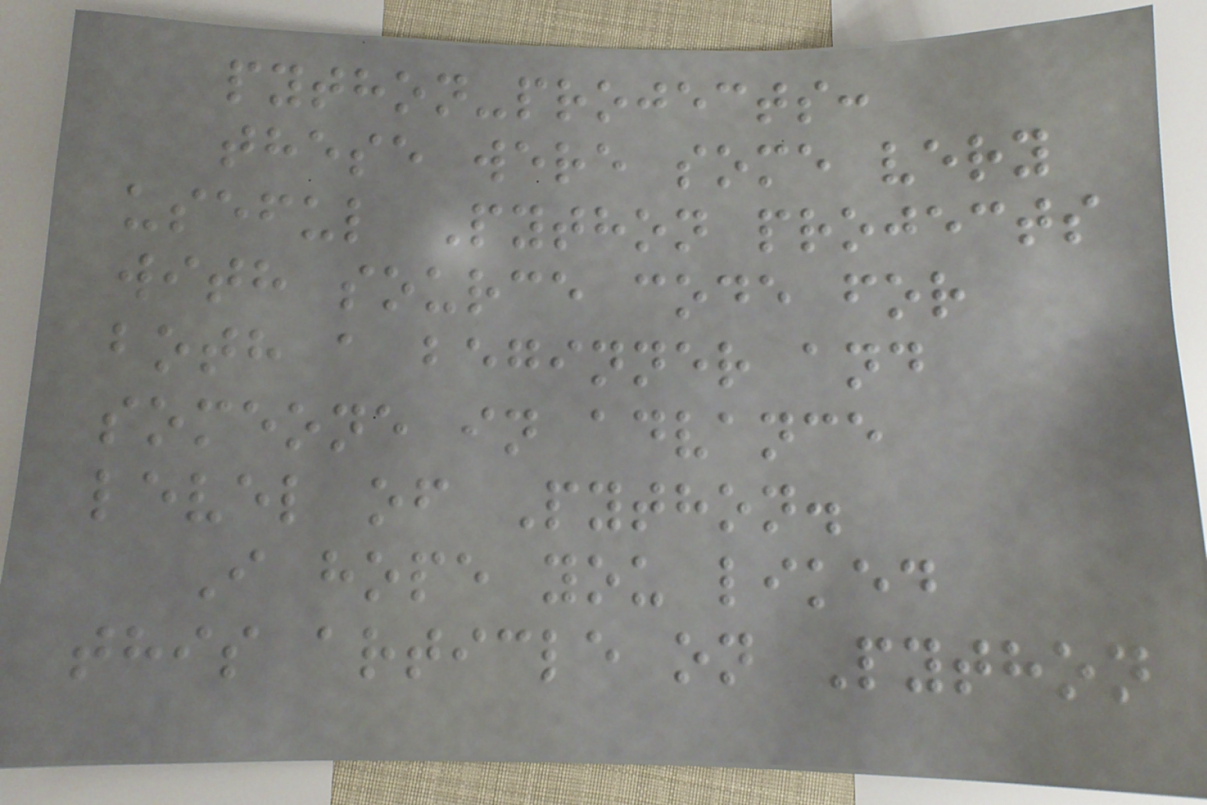python-projects:
these were some very
useful Python projects
with source code for
both a beginner and
someone in advance
level of Python.
I hope you liked
this article on Python
